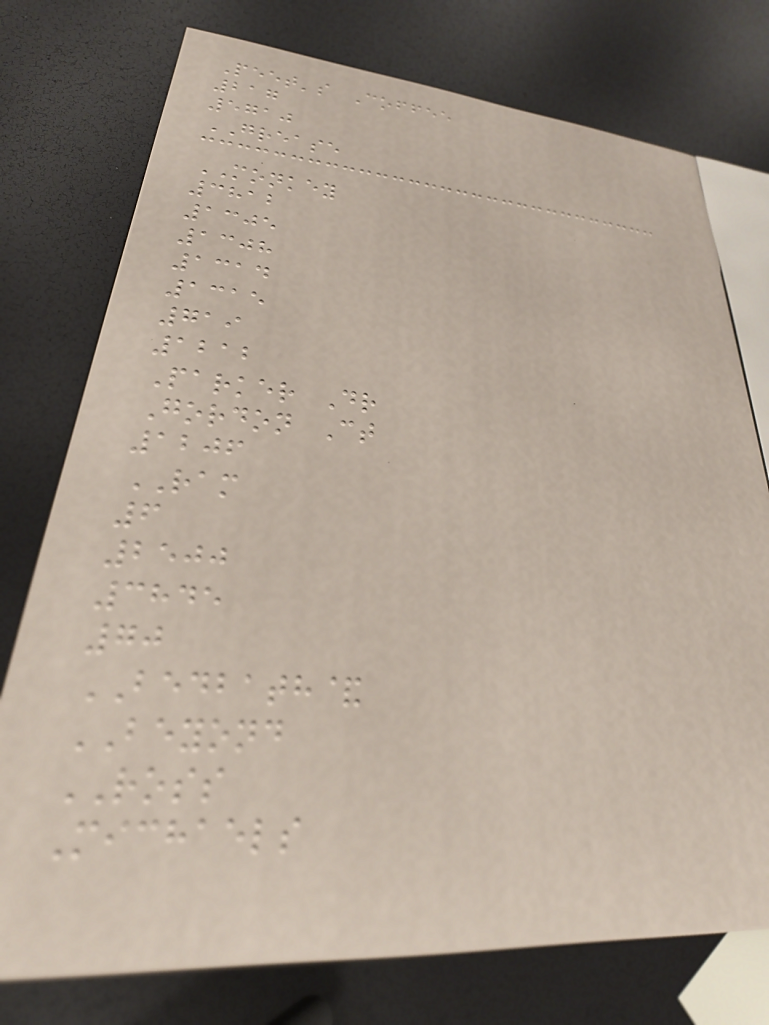Peet's Coffee
217
5710
GREASE
MONKEY
3812
1305
1308
1314
1315
719
1212
Parker Dr
Gordon Ct
1206
RAM
6
2500
3845
70
BEDBATH&
BEYOND
ROSS
Michaels
